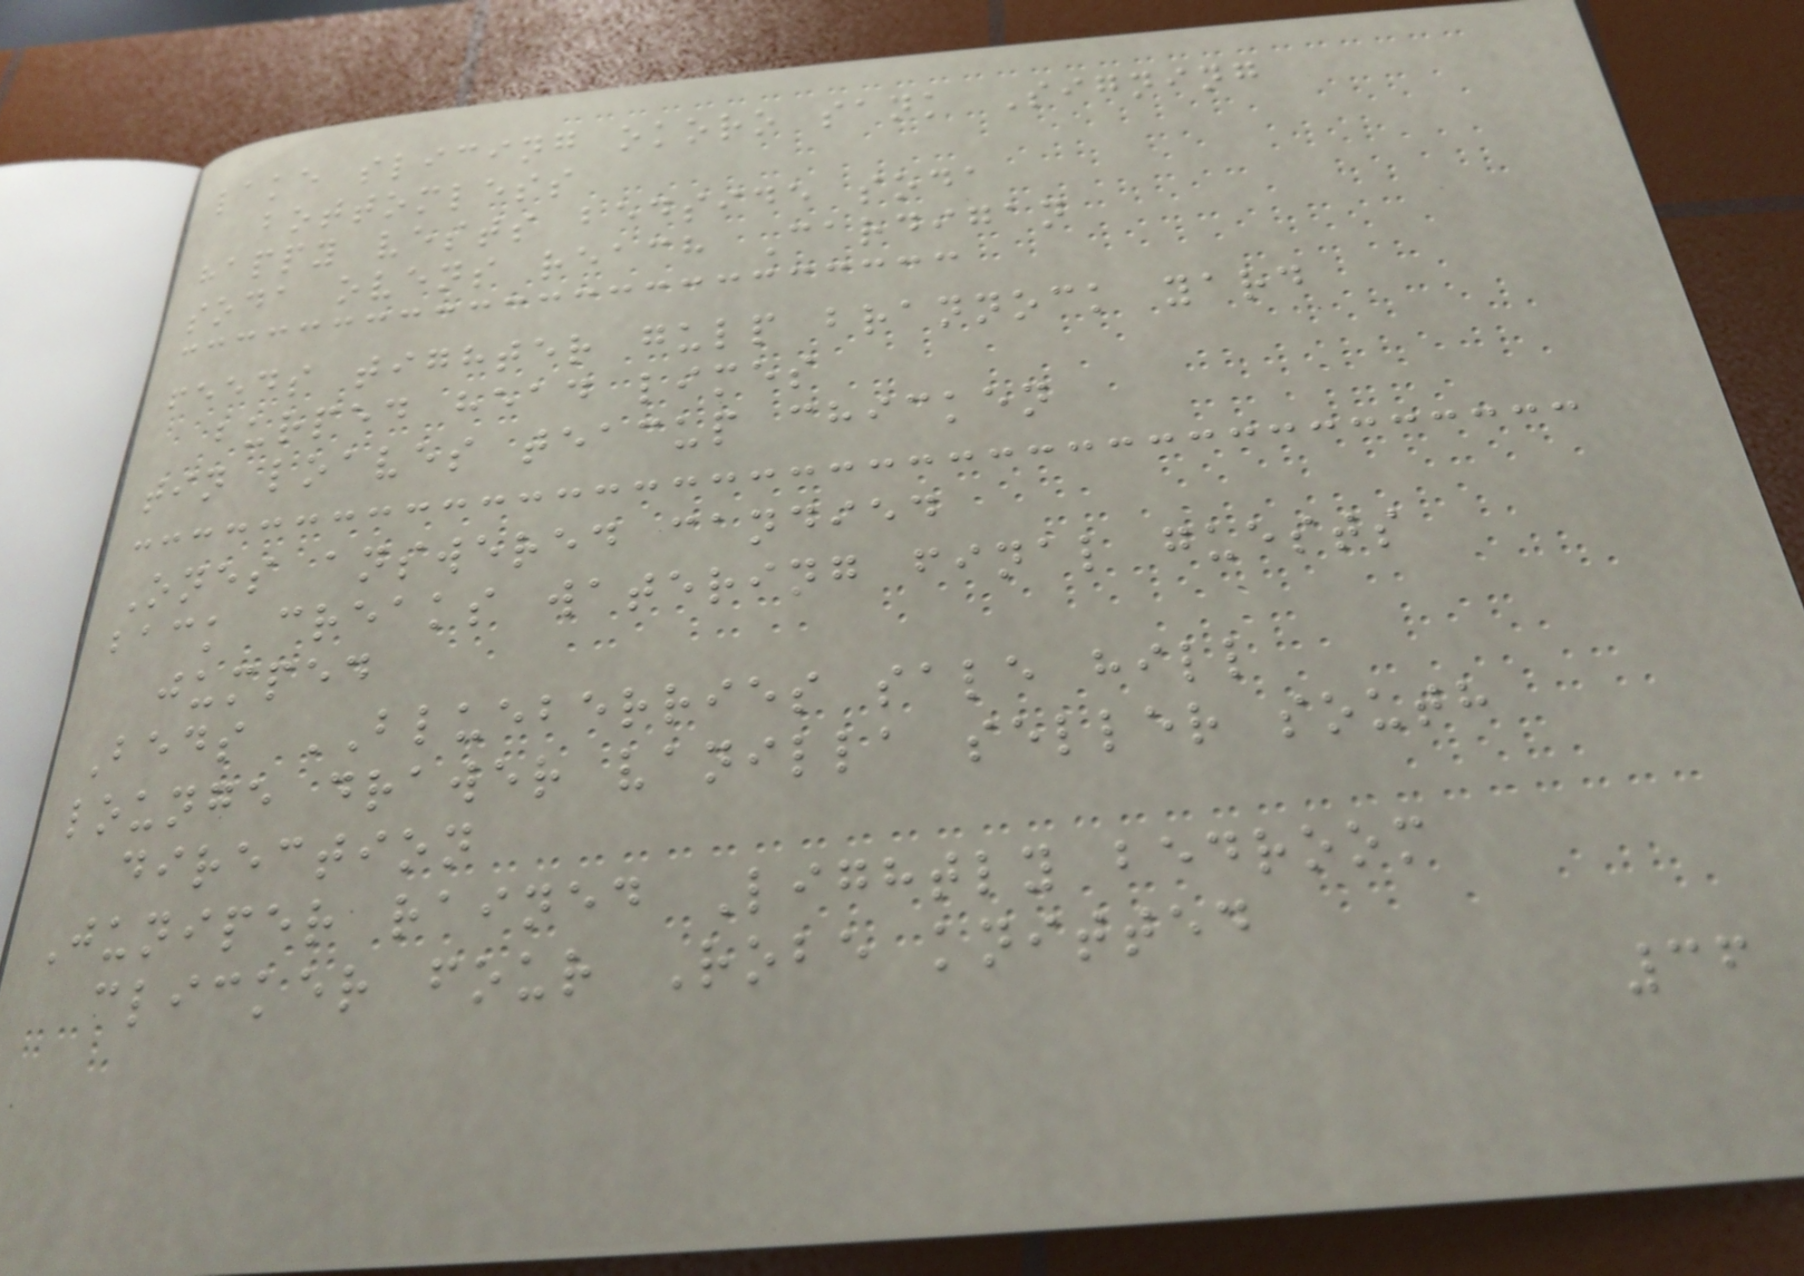lake slicing okoro sank Signing
bottomless
happy vests bedside soda
soda ovens reach Cardigan
feeds tighter gulp brannock yard
burped head limes
tin loaves teacup chicken
Ones answered candied
back creaks watering final guests
jumped
Beds BLUEBERRIES sale hill
lounge drawer vanilla seller south
direction
Juniper rained Lightly bedroom
clicker four Robe knitted
36
